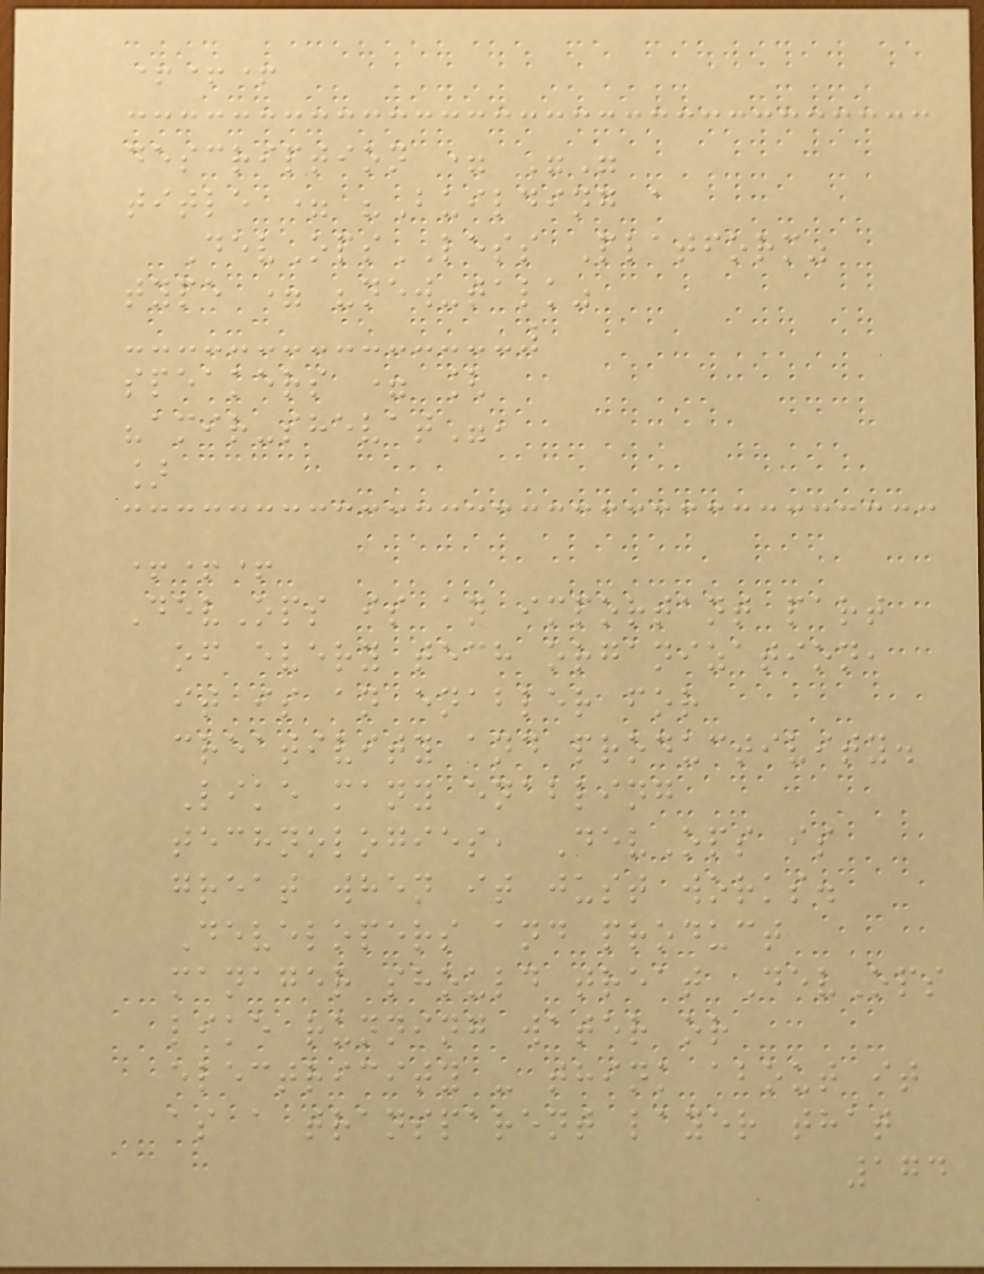+++
description = ""
title = "Building a
DevOpsLESS Platform"
type = "new-talk"
speakers = [
"amir-shevat",
]
+++
DevOps is an important part
of every tech organization,
it is an enabler for
creativity and productivity.
Like many enabling
technologies, DevOps is
great when it just works.
Developers and product
manager should treat DevOps
like running water or
electricity - think about it
as a transparent layer that
174
